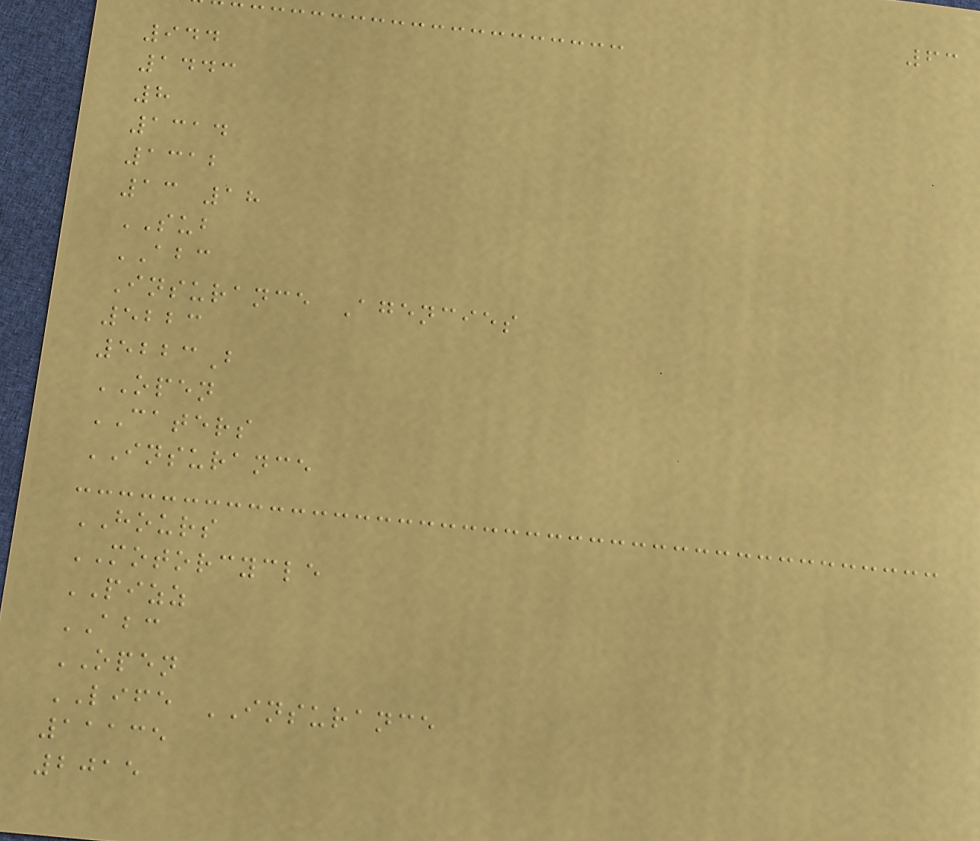63
944
1443
8
1314
1312
13 18
SUB
ABC
Insurance Agencies
5223
5223B
OPEN
CATERS
INSURANCE
HOURS
MOTORCYCLE
PIZZ
ABC
OPEN
LIFE INSURANCE
11135
2015
